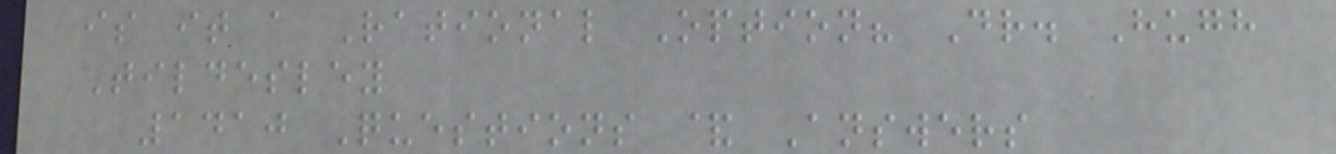is it a Rational Option? Dr. Hugh
Tildesley
1410 Questions & Answers
